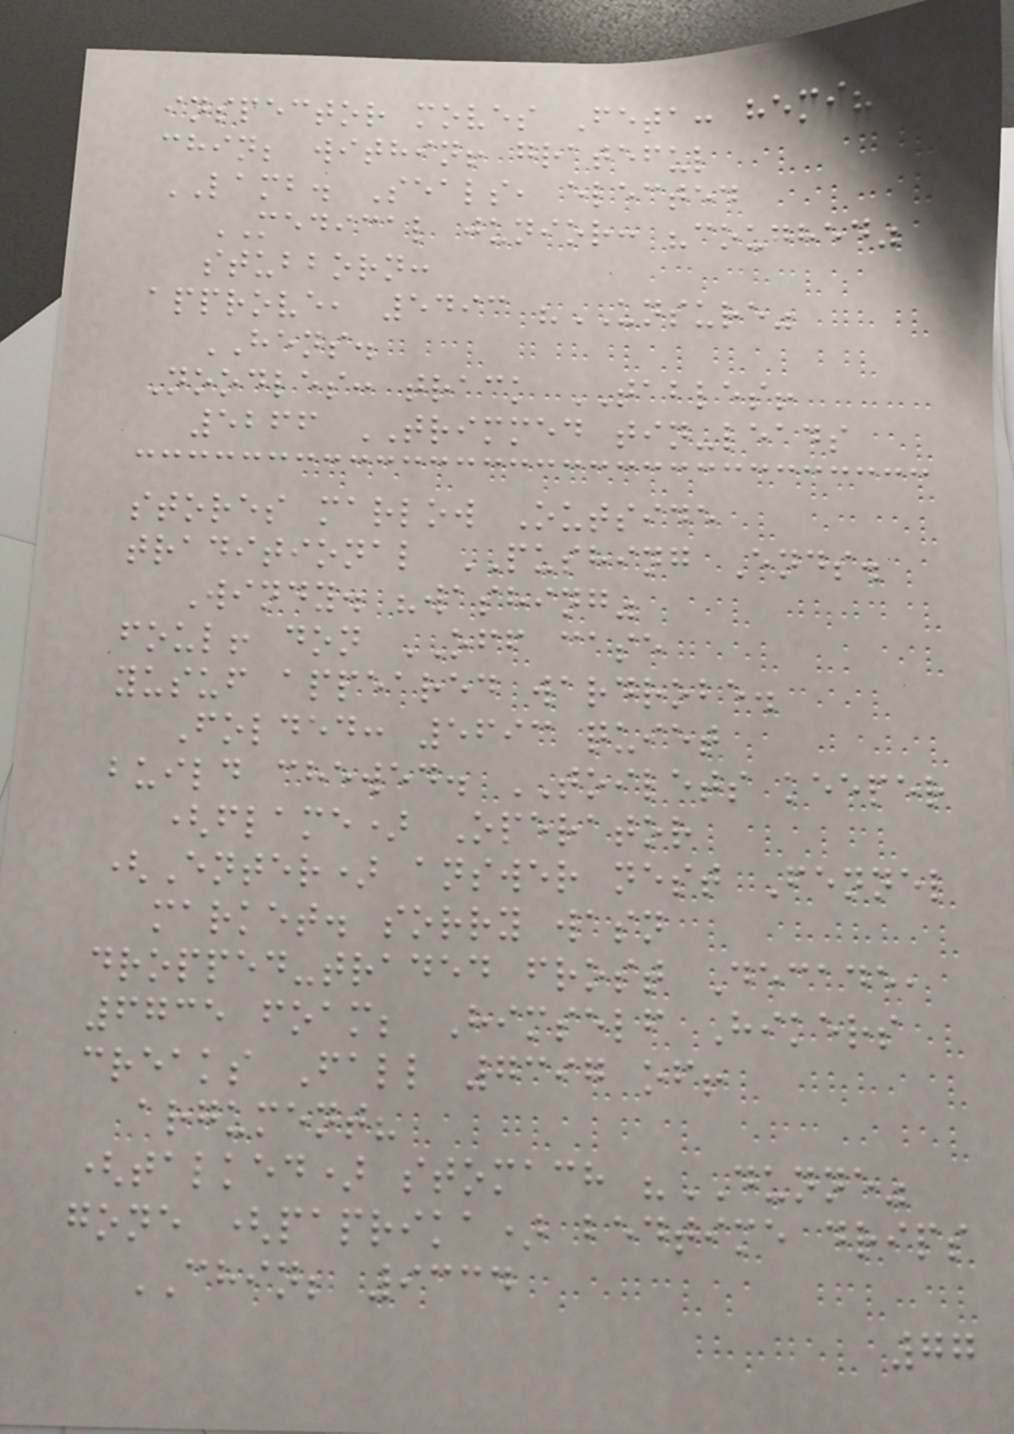inspector moves Feta: hemi?
chin; within! grateful
LAMB. Seals, elected
MEDICAL junior: "coughed"
stubborn:
approve, 5493 "UNSURE"
HENS.
Noodles: track TABLES!
5266 TRIMMED tin-leads
stores marlow Outside
traditional PUSHING Ends.
Windy. "washing"
foul! don OFF case
yusuf appeared wardrobe.
Folded: 5693 quiet
build chewed. TOILETS keeper
(flame) Operator
(Enter) answer nest Fennel
market. sorry wasn
dropped-traded frost Decade,
6735 foam; Himself Hikers
creaks Fall 7397 of!
argument?
(talked) stomach "DUNNE"
gone (paprika) bedtime drips
CHIN; 9334
77
